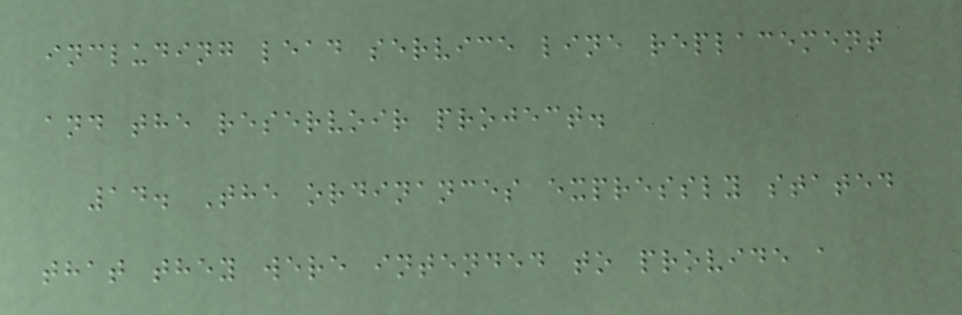including lead service line replacement
and the reservoir project.
14. The ordinances expressly stated
that they were intended to provide a
